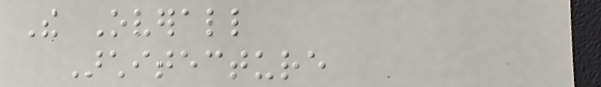The Overall
Architecture
